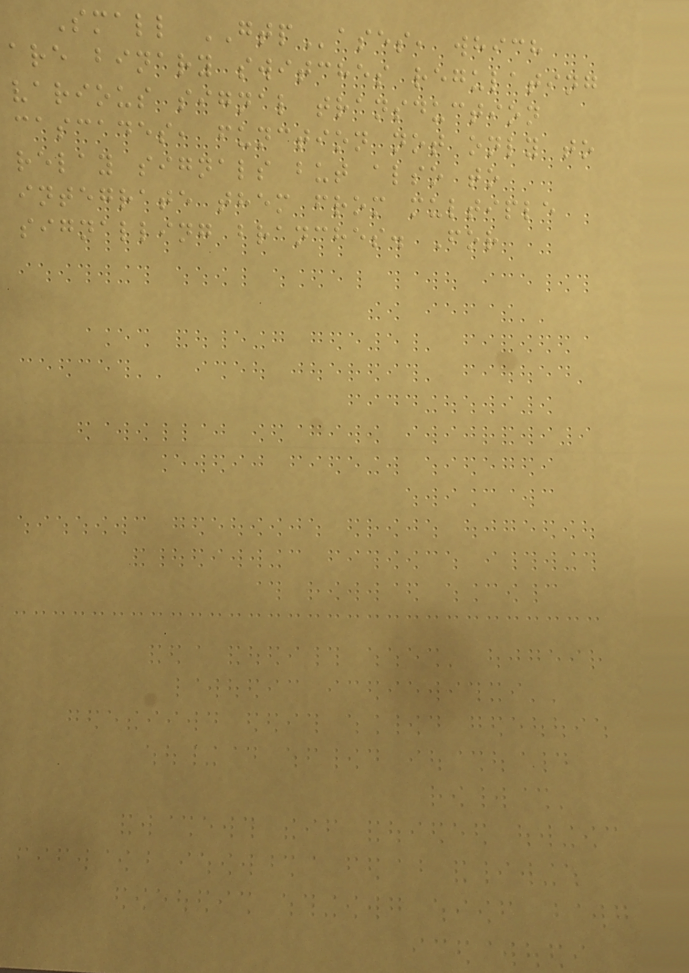Small GTPases, which
are binary switches regulating
various signal transduction
cascades, function not only to
relay signals but also to
integrate them from multiple
signalling branches. For
